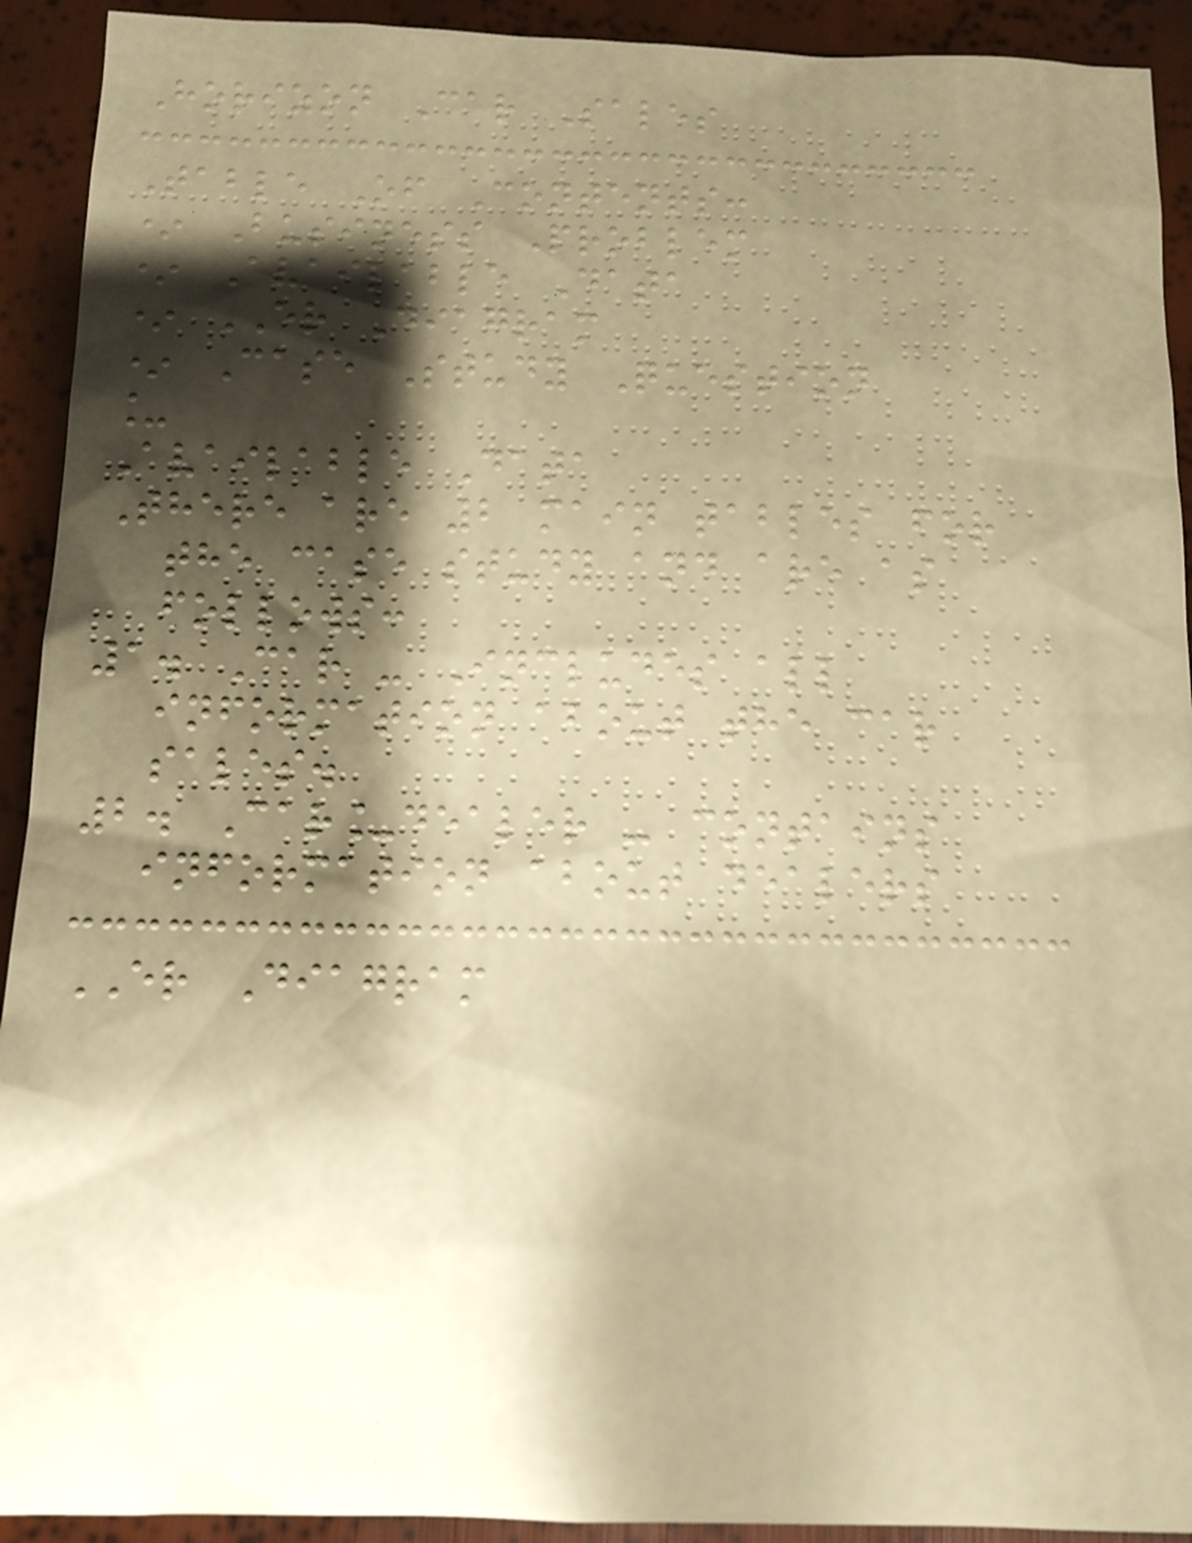Horizon Car Sales
Table Of Contents:
* Business Problem
* Available Data
* ER Diagram
* Case Study Question
_
Available Data
There are 2 main tables for
the case study and are as
follows:
1. Car - Includes all
information about the car
sales.
2. Car_dealer - contains
information about dealers
ER Diagram
